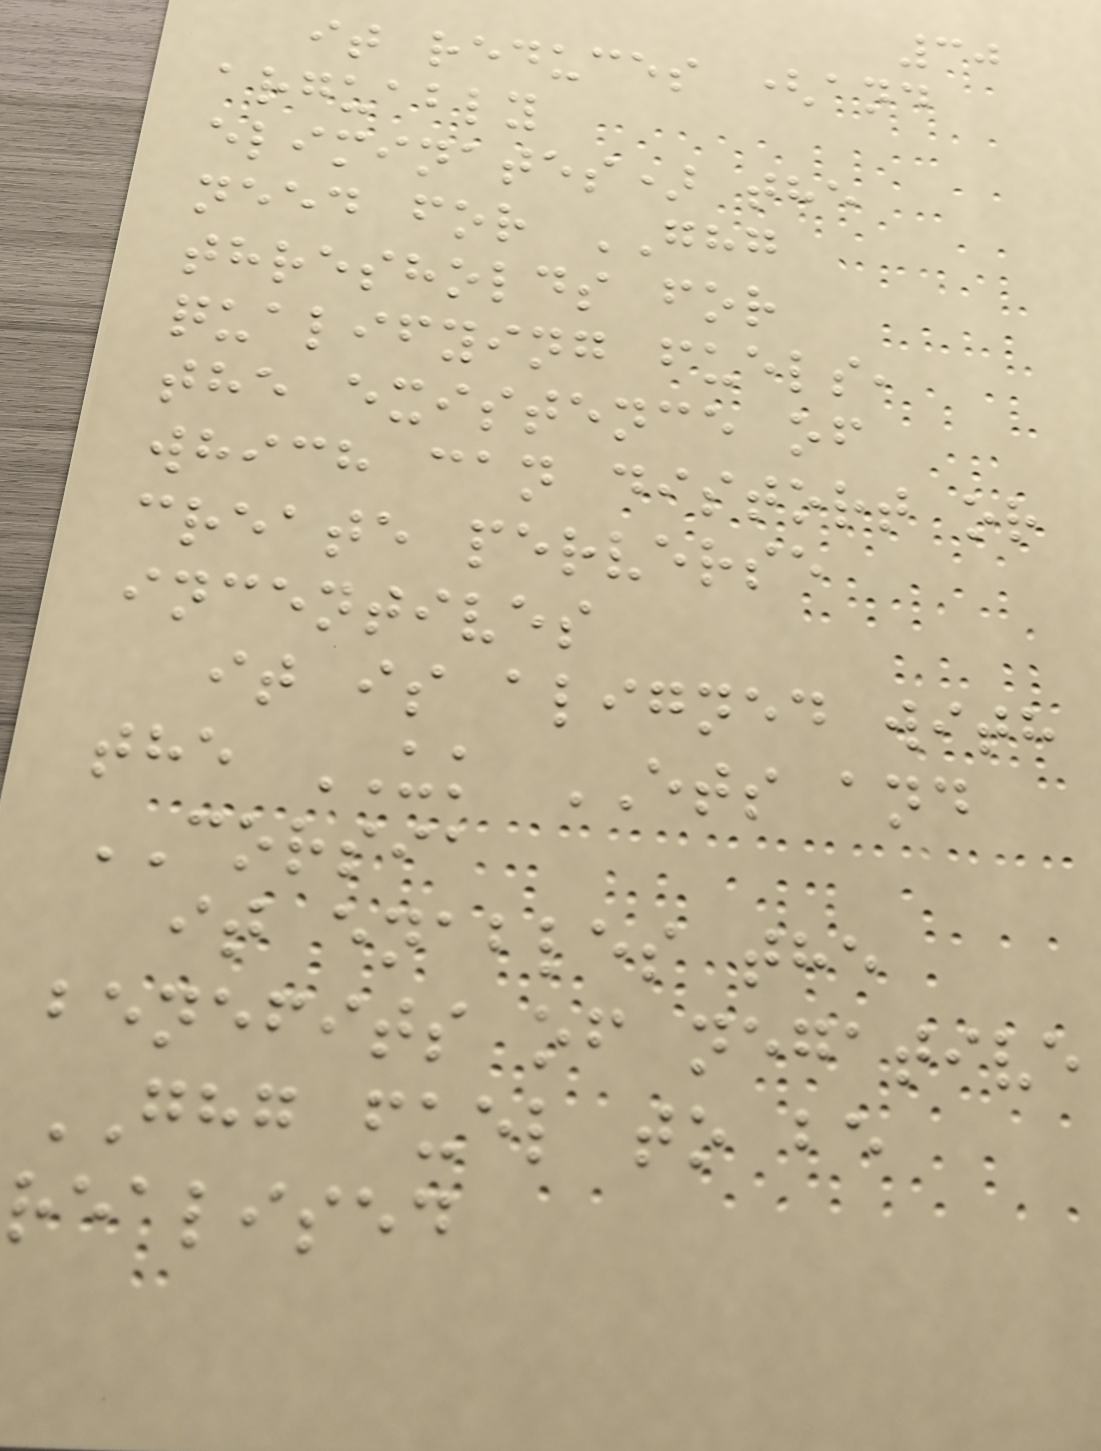30
it reduces (and
arguably
eliminates) the
need for GHG
thresholds for
qualifying fuels,
the existence of
which can distort or
create perverse
incentives
it is aligned with
the UK ETS and
CORSIA
it enables the
benefits of negative
GHG fuel to be
realised
